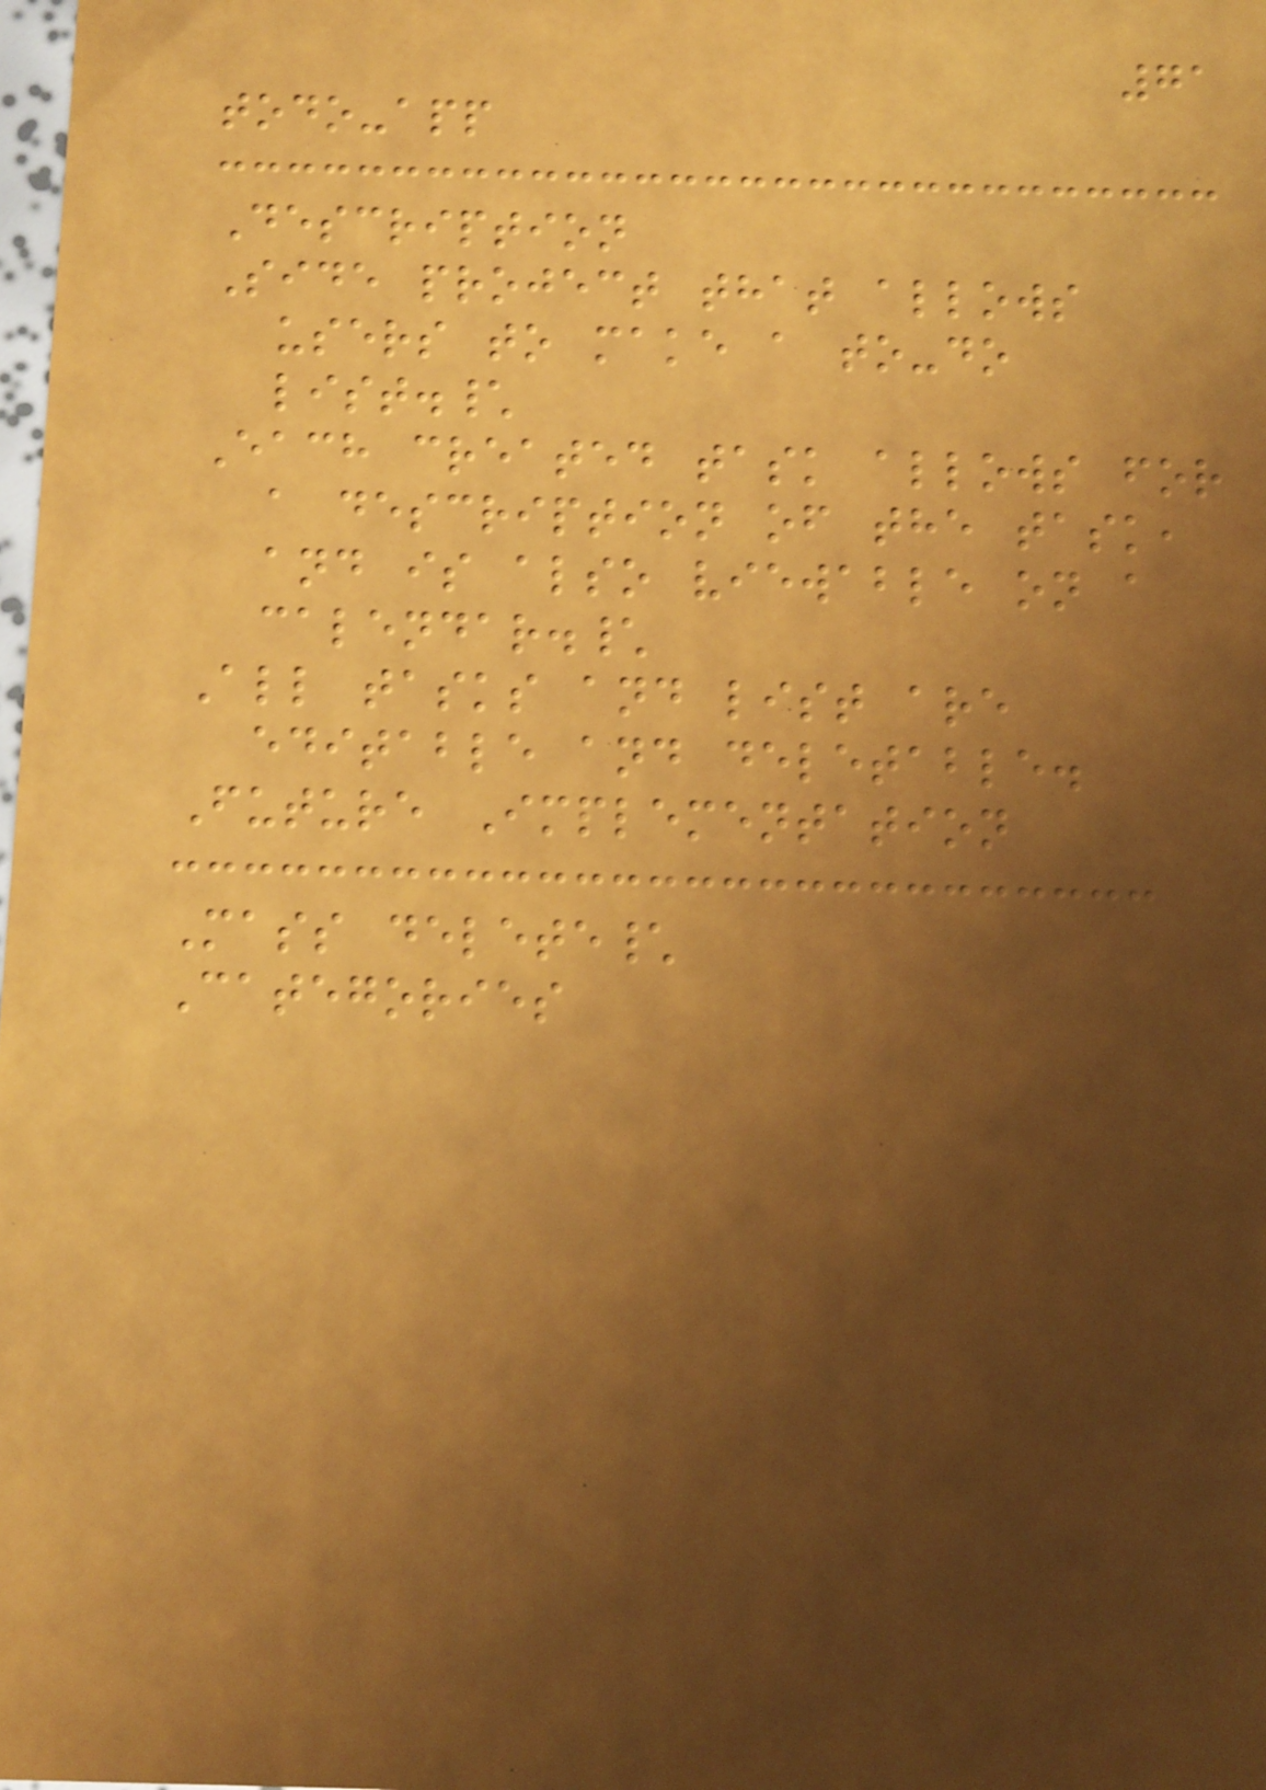71
todo-app
Description
Side project that allows
users to make a to-do
list.\
Each created task allows for
a description of the task,
and is also viewable on a
calendar.\
All tasks and list are
editable and deletable.
Future Implementation
Mass delete\
Categories
